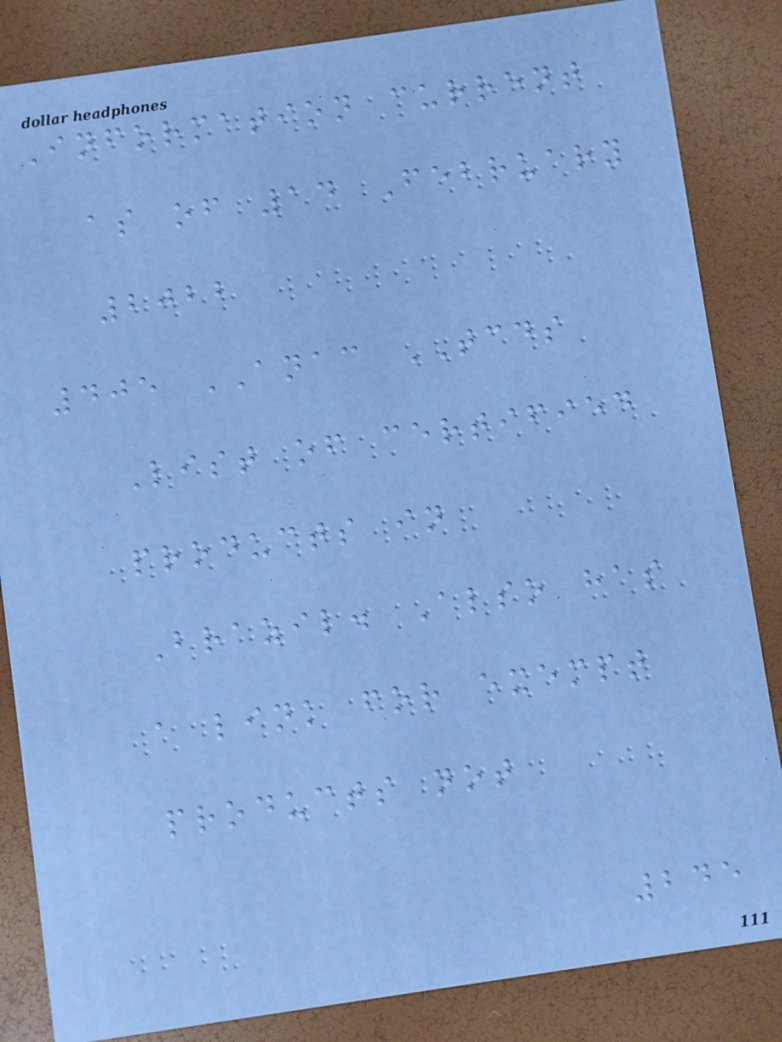Information current
as of 14 February
2022
405 ANAC TCDS
List of certified
products in
Brazil. Also has
a link for exempt
products not
245
